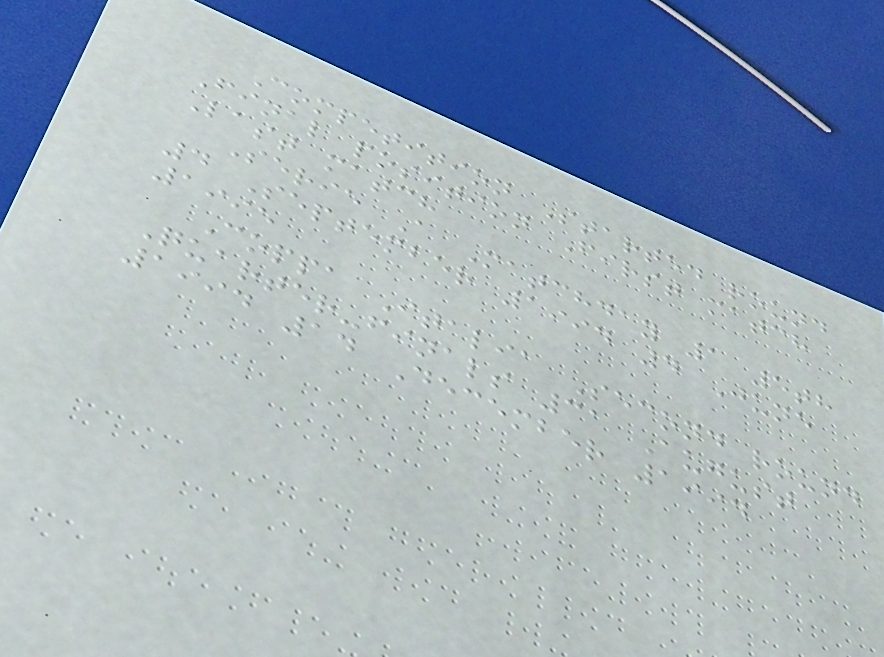Competition Started round
Final position First match
Last match
Serie A Matchday 1 5th
4 September 1994 4 June
1995
Coppa Italia Second round
Quarter-finals 31 August
1994 14 December 1994
